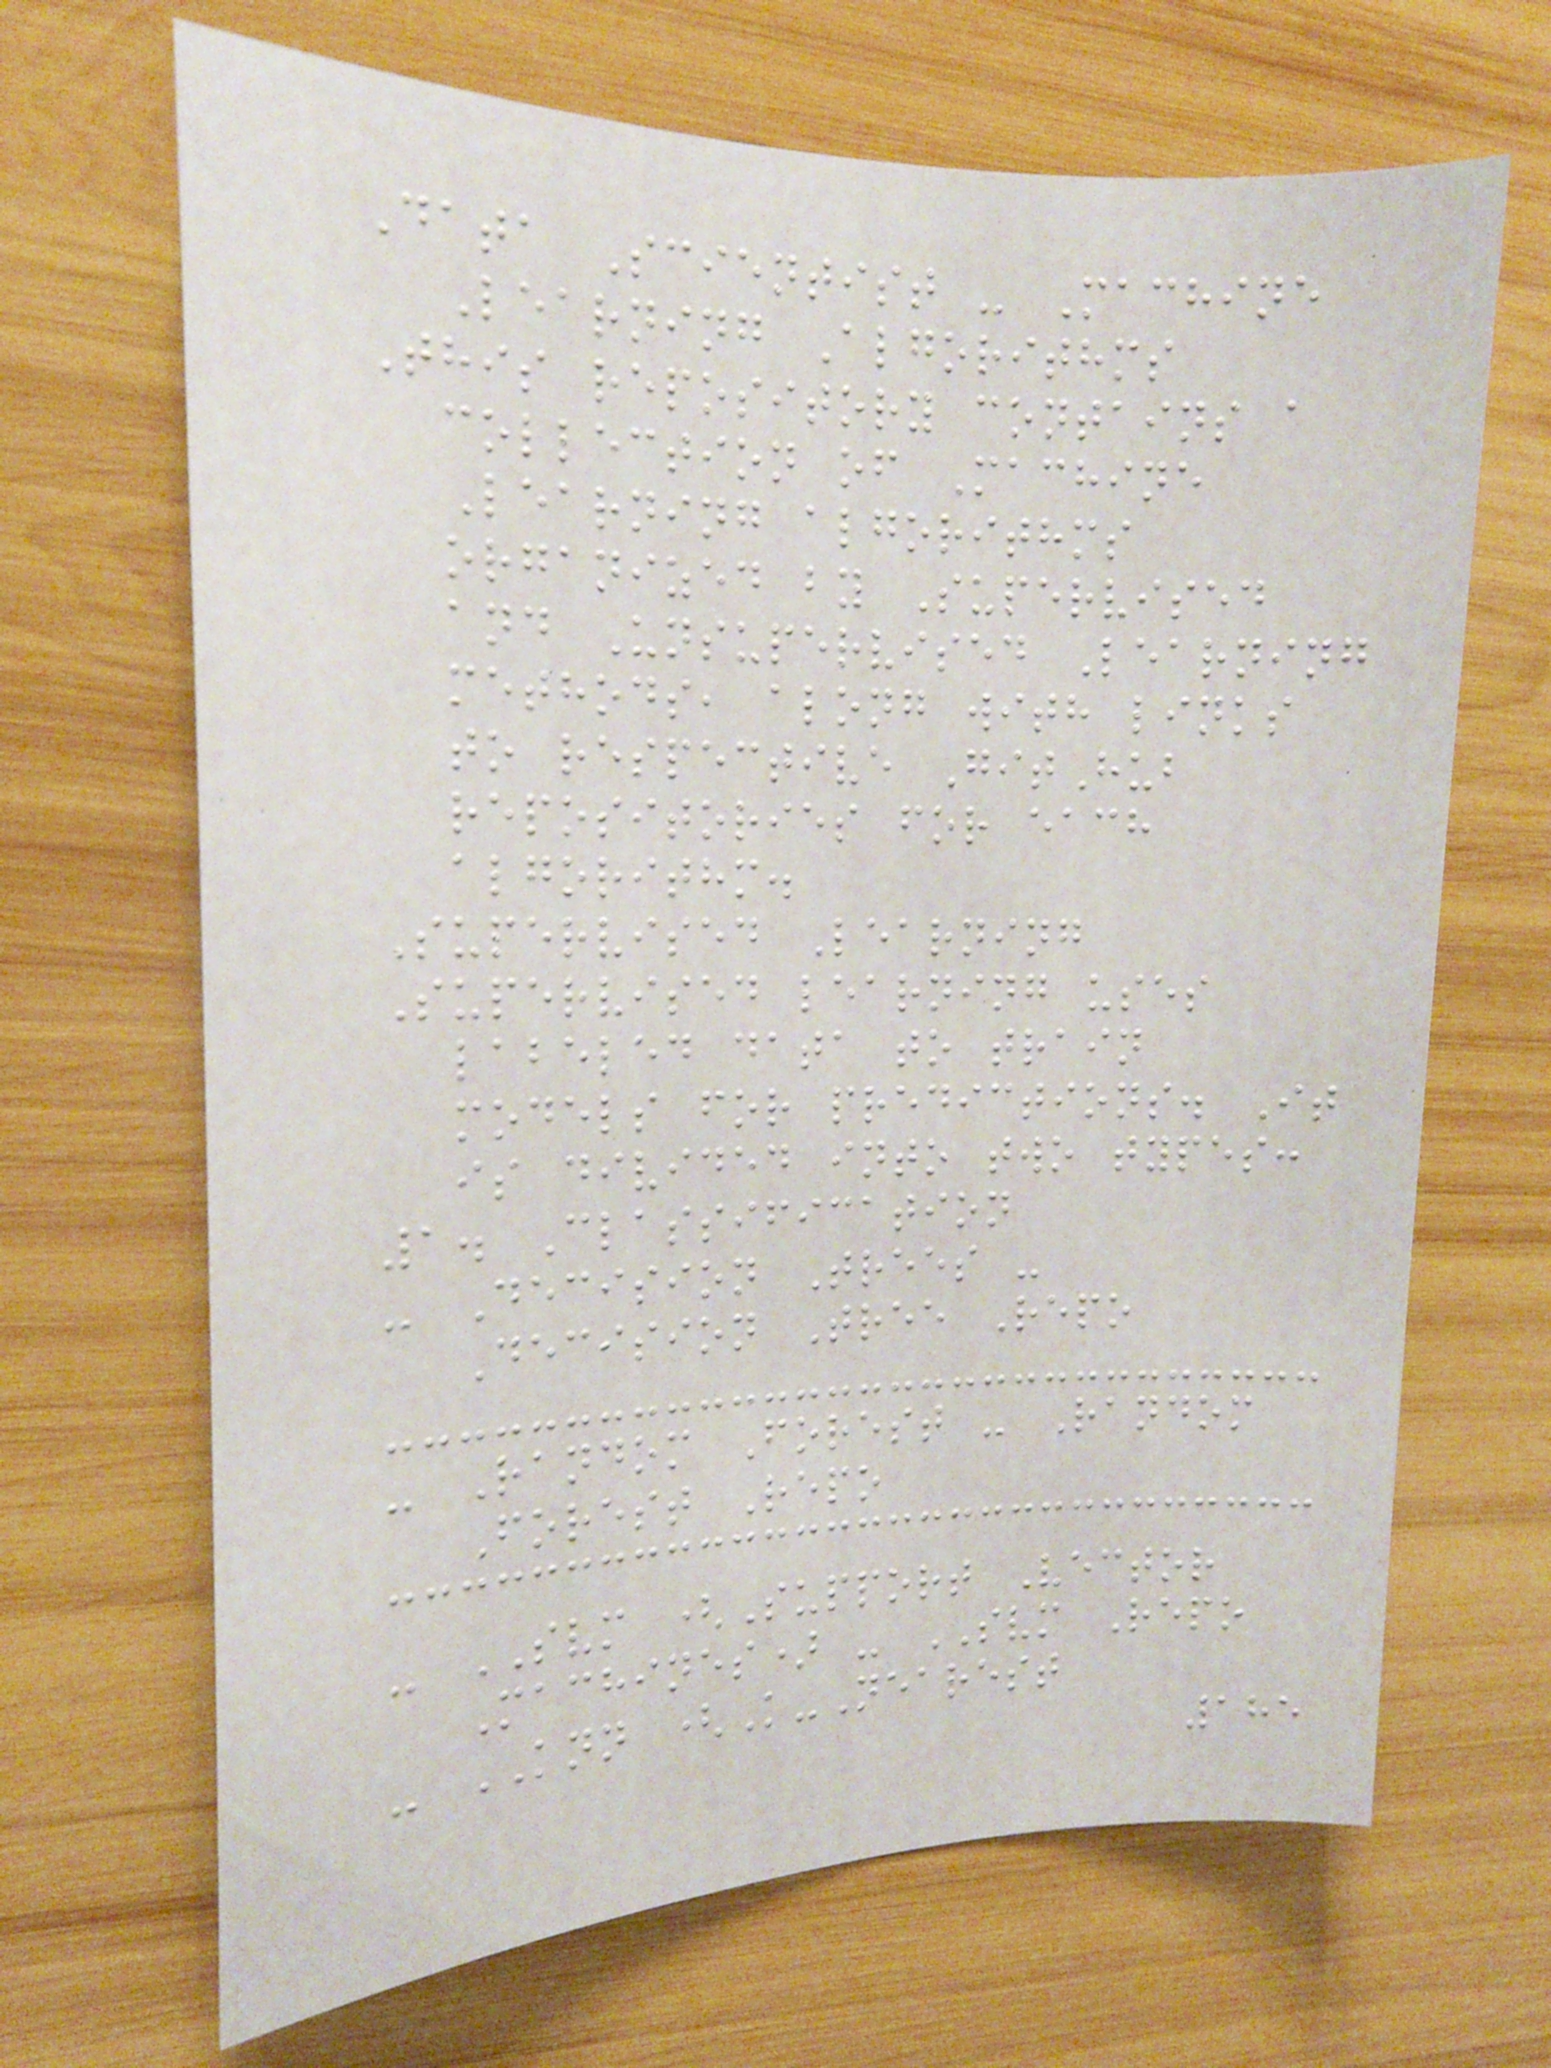Data Scientist - Machine
Learning Algorithms
This repository contains a
collection of Machine
Learning algorithms
organized by Supervised
and Unsupervised Learning
methods, along with links
to respective GitHub
repositories for each
algorithm.
Supervised Learning
Supervised learning uses
labeled data to train
models for predictions. It
is divided into two types:
1. Classification
- Decision Trees -
Decision Tree Repo
- Random Forest - Random
Forest Repo
- SVM (Support Vector
Machines) - SVM Repo
- KNN (K-Nearest
185
